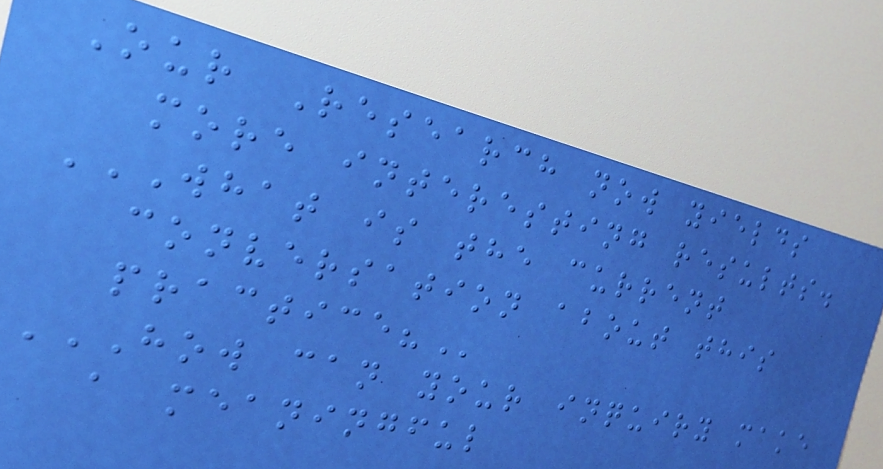Our Research now yields
more interesting results.
WHAT IS THE CURRENT
CONVERSATION ABOUT THIS
PRACTICE?
HOW CAN YOUR INQUIRY MAKE
A MEANINGFUL
